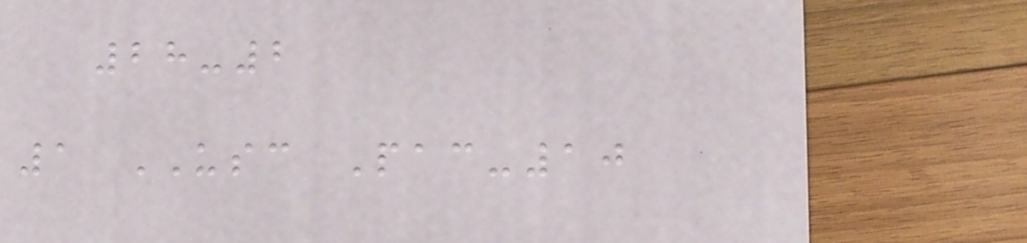28-2
1 USC Pac-10
